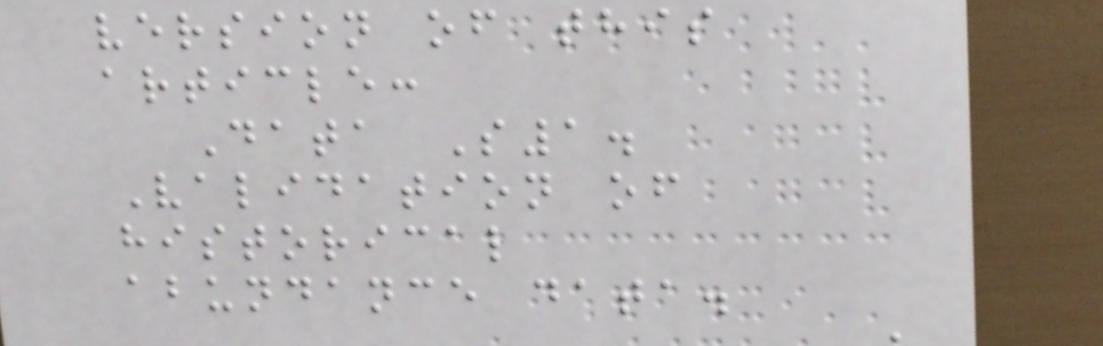version of this
article:
Data S1.
Validation of
historical
abundance data.
